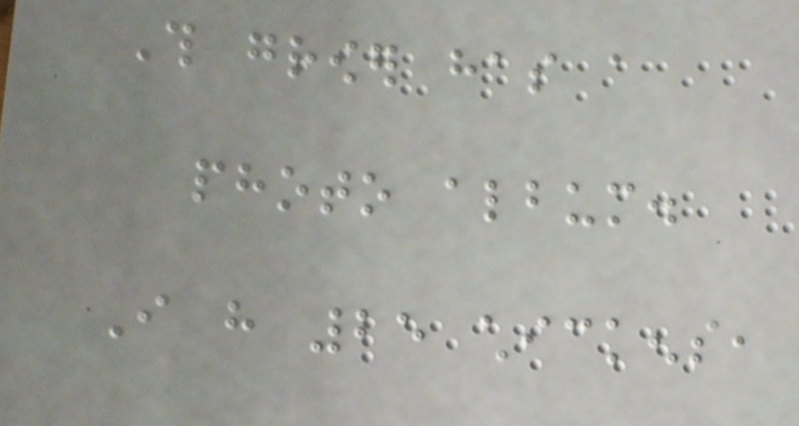This grower has a
photo album.
I have 25 chickens,
